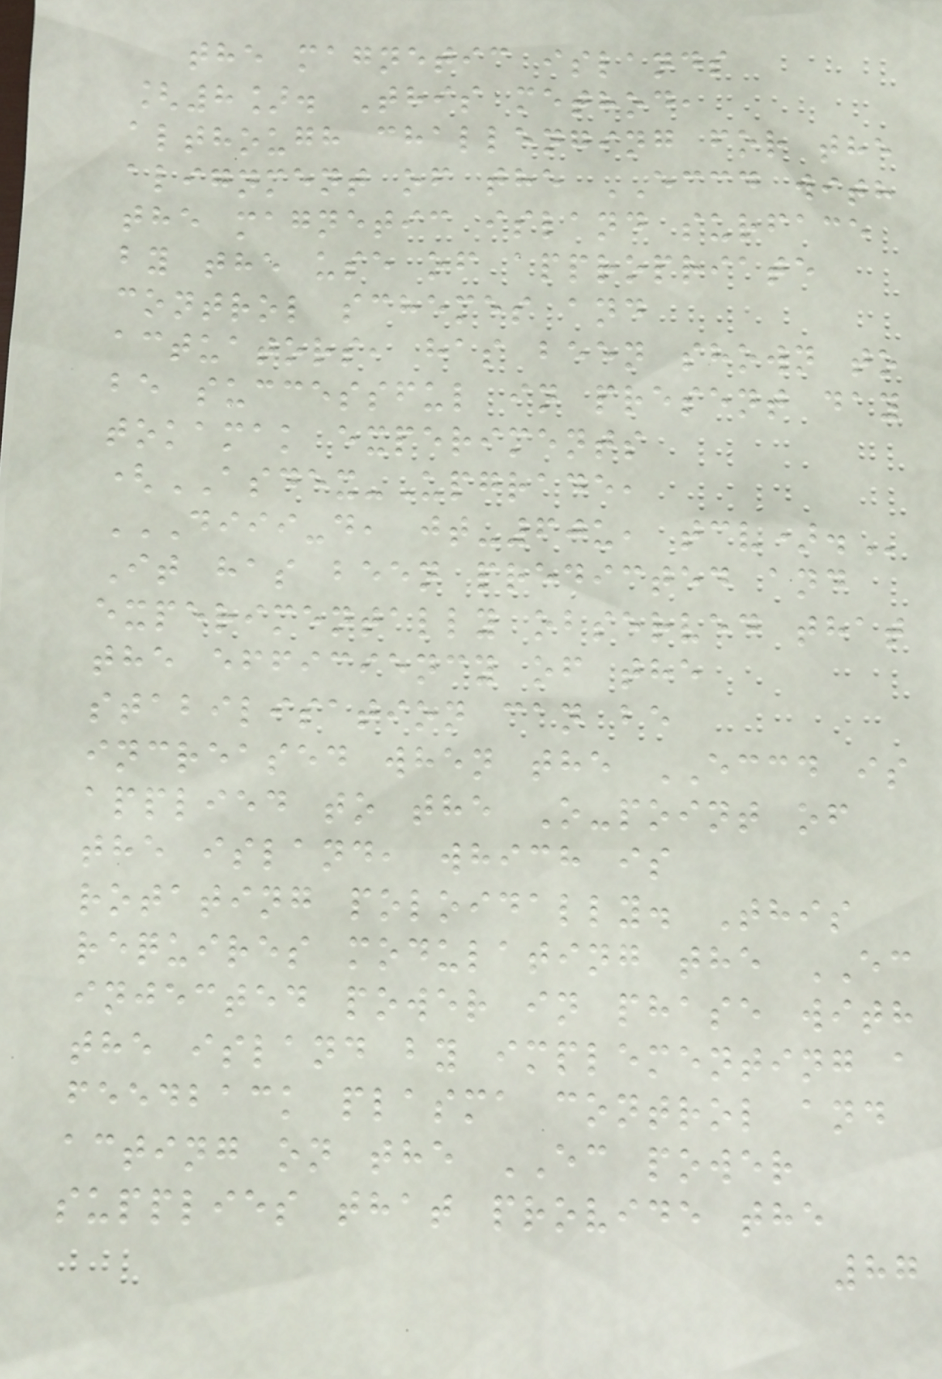the magnetic islands
[8]. This method,
although challenging for the
alignment of the ECCD with
the magnetic island surface
by the use of appropriate
control schemes and
actuators, has been shown to
be successful in present day
tokamak experiments
(ASDEX-Upgrade,
DIII-D, JT-60U, TCV).
It has been predicted and
experimentally observed that
the efficiency of the
stabilisation can be
increased when the ECCD is
applied to the O-point of
the island, which is
rotating poloidally. This
requires modulating the EC
injected power in phase with
the island by implementing a
feedback plasma control and
acting on the EC power
supplies that provide the
87
